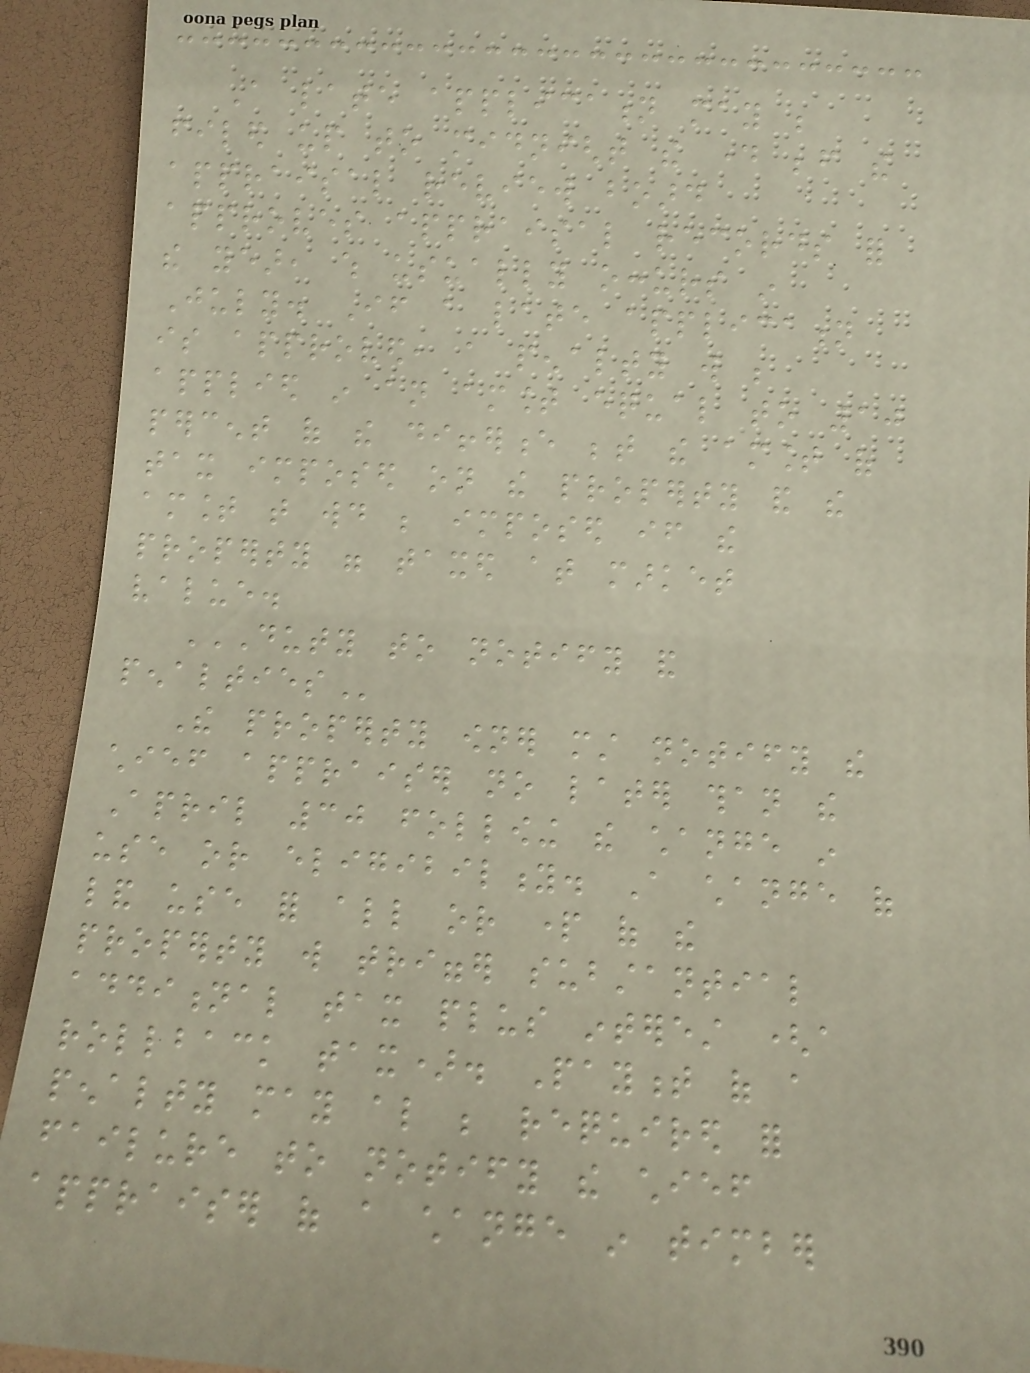A late application may be
filed up to midnight the day before the
appraisal review board
approves appraisal records for
the year, which usually occurs in
July. If a late application
is approved, a penalty will be
applied in an amount equal to 10
percent of the difference between the amount of
tax imposed on the property and the
amount that would be imposed if the
property were taxed at market
value.
DUTY TO NOTIFY AND
PENALTIES
The property owner must notify the
chief appraiser no later than the
April 30 following the change in
use or eligibility. A change of
land use for all or part of the
property will trigger substantial
additional tax plus interest (a
rollback tax). Payment of a
penalty may also be required for
failure to notify the chief
appraiser of a change in timber
